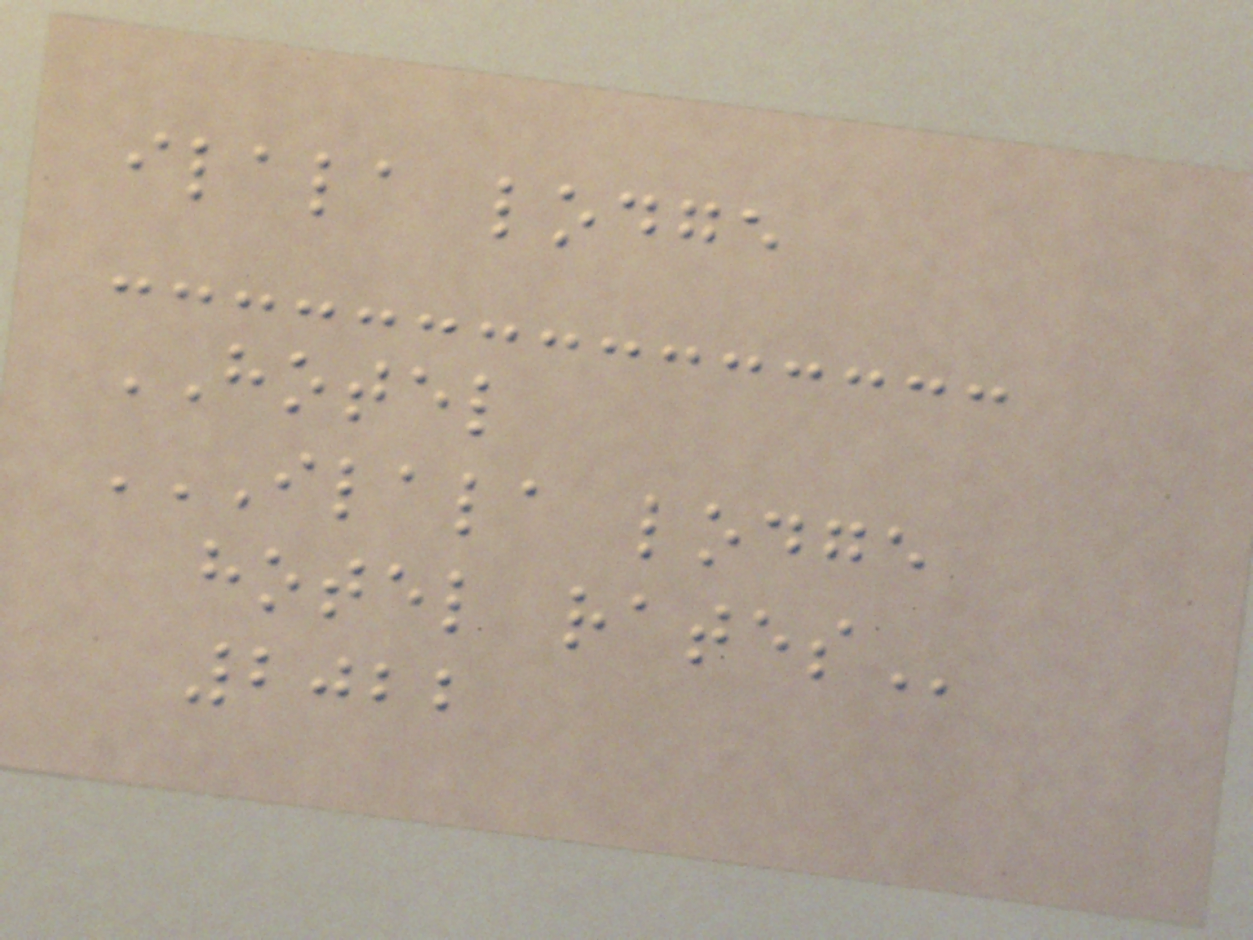ilala lodge
HOTEL
ILALA LODGE
HOTEL RATES
2022
